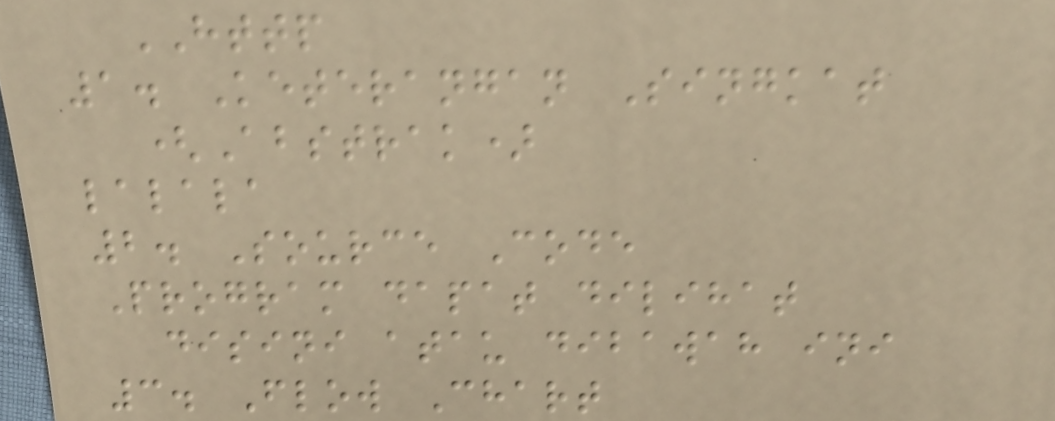HTTP
1. Keterangan Singkat
(Abstrak)
lalala
2. Source Code
Program dapat dilihat
disini atau dibawah ini
3. Flow Chart
